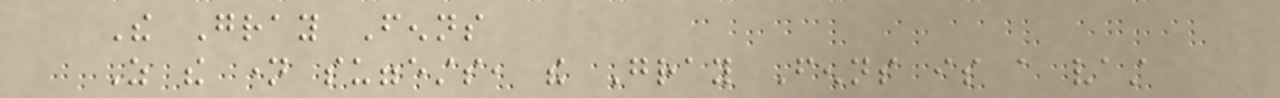The Gray Fenns
As the name suggests, the Gray Fenns is a vast
